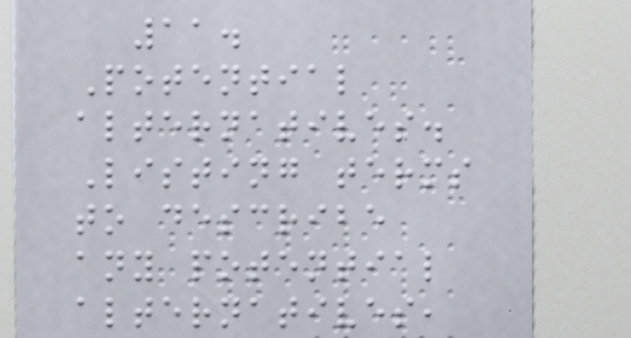11.
Potential
alternatives.
Listing terms
to describe
any potential
alternatives,
